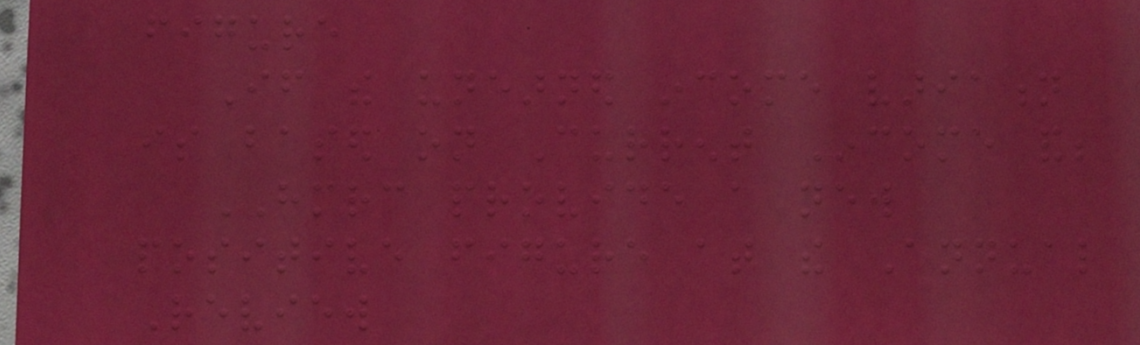figure
If the unearned income variation
is based on Current Income and;
HMRC provide a new
positive figure at the Annual
Review
